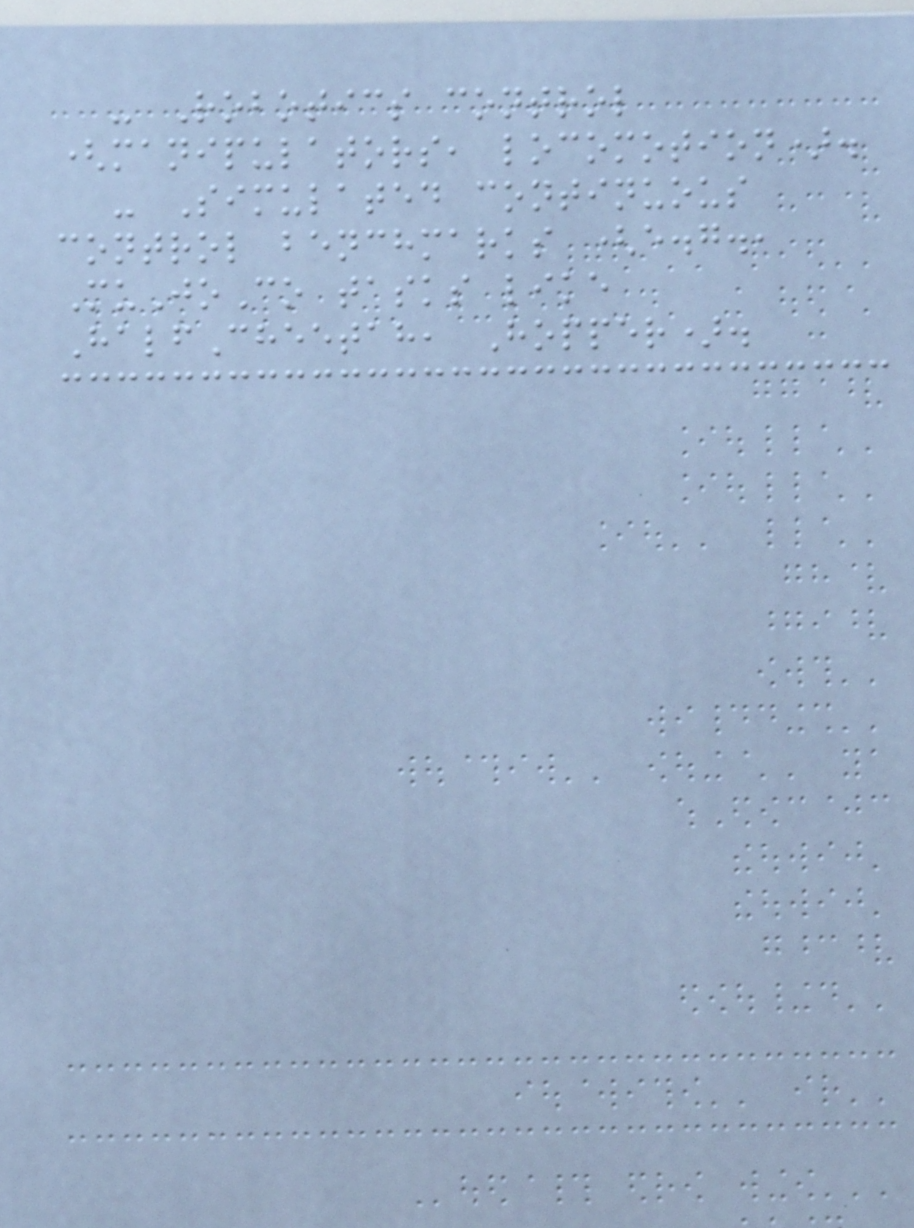- Robotics control
(manipulators, locomotion).
- Simulated continuous
control benchmarks (e.g.,
MuJoCo tasks like
HalfCheetah, Hopper).
